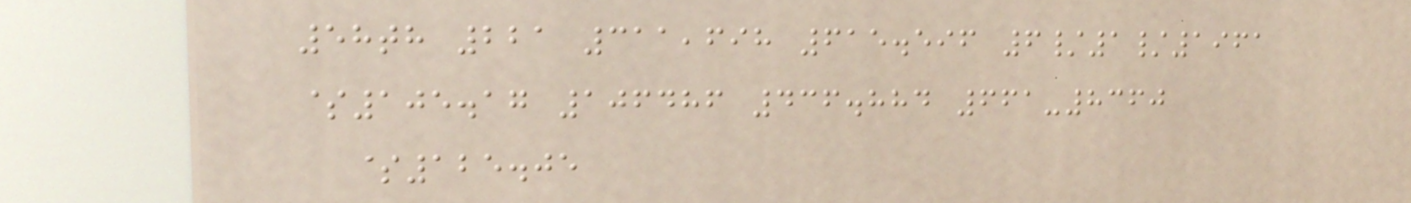58th 221 311,698 615.596 6/1/1961
$105.17 106486 436.884 661-8360
$125.05
